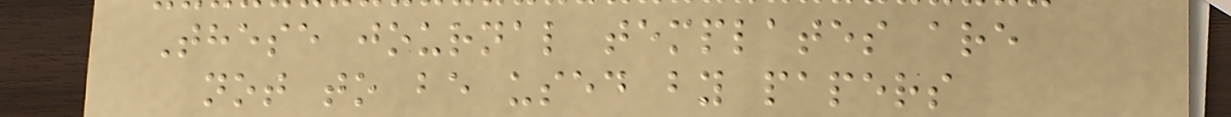These journal templates are
not to be used by papers
